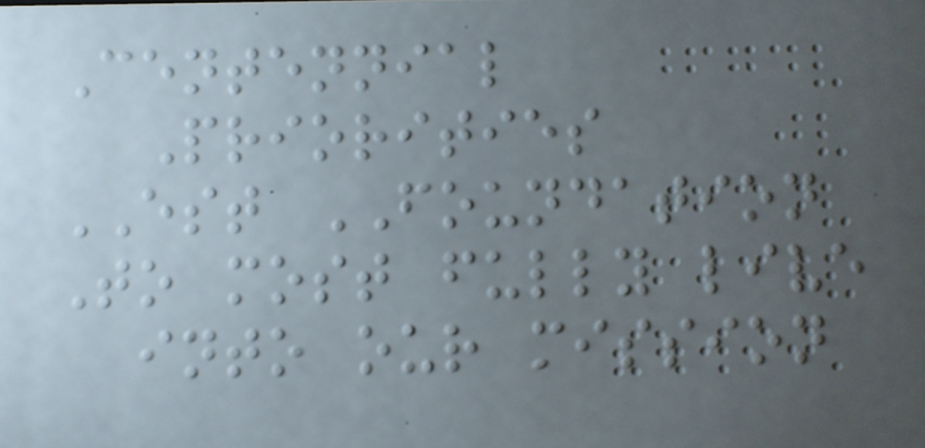Centennial
Priorities
EST FOUNDATION
To most fully live
into our mission
